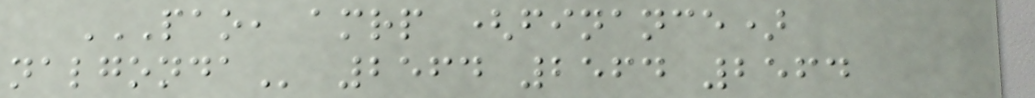PAO, AMRP (FINANCE)
NALGONDA 2564 2564 2564
